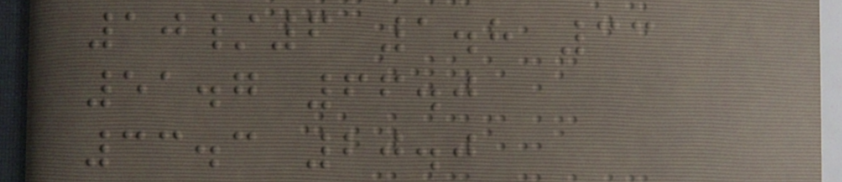10/6 1.8 33
51.7 66.0
33.3 20.0
